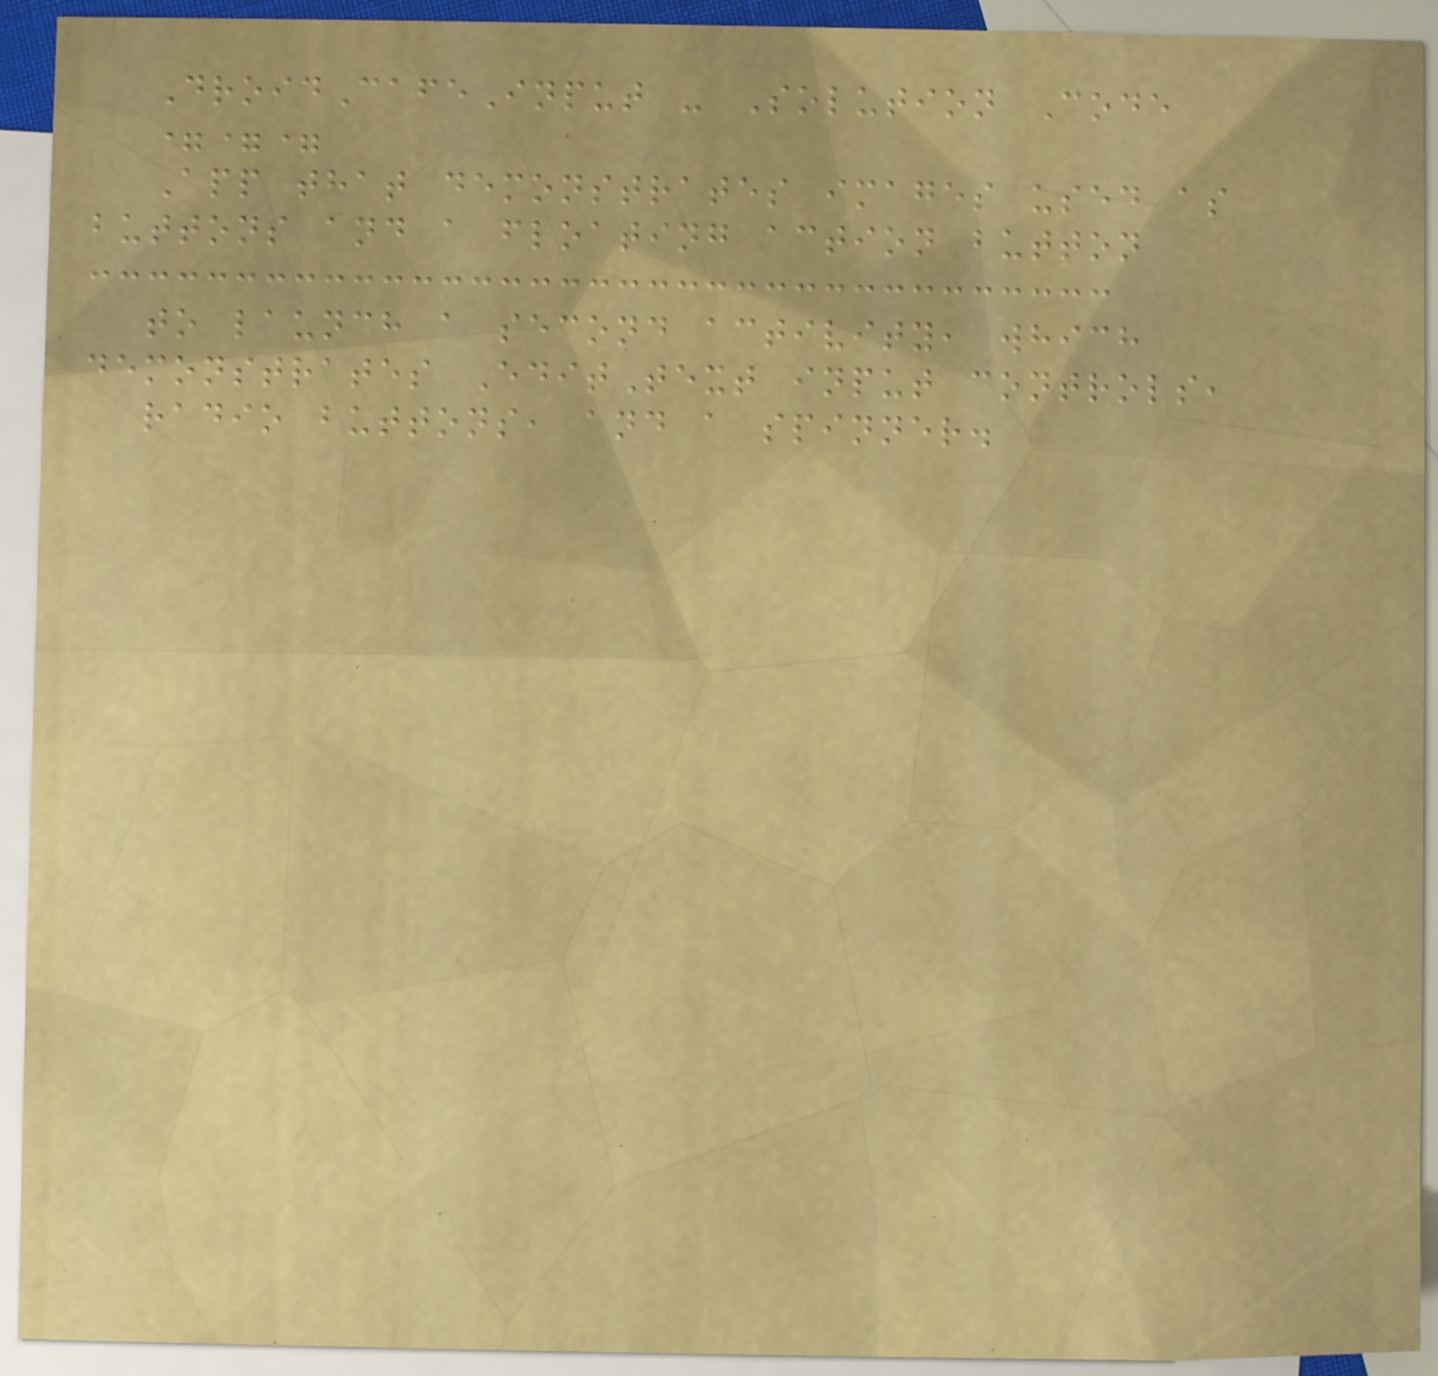DroidCafeInput - Solution Code
===
App that demonstrates images used as
buttons and a floating action button
to launch a second activity, which
demonstrates EditText input controls,
radio buttons, and a spinner.
